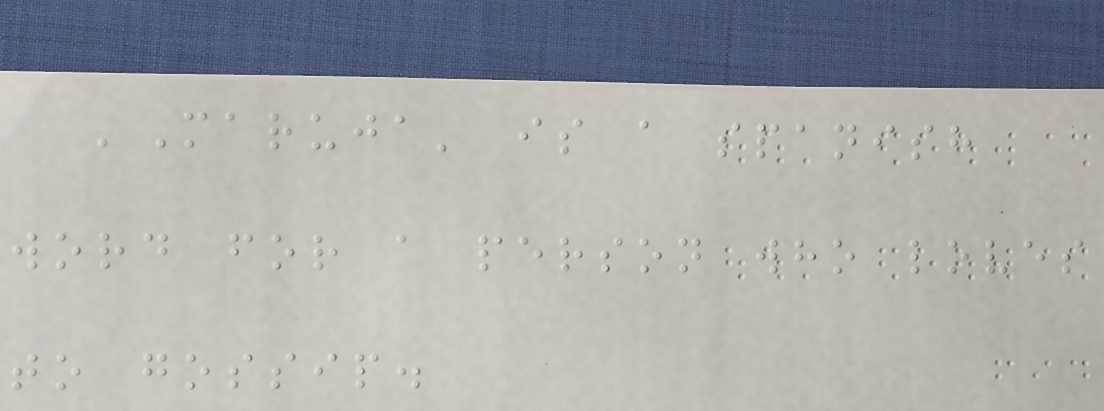'Maruja' is a spanish
word for a person who loves
to gossip.
